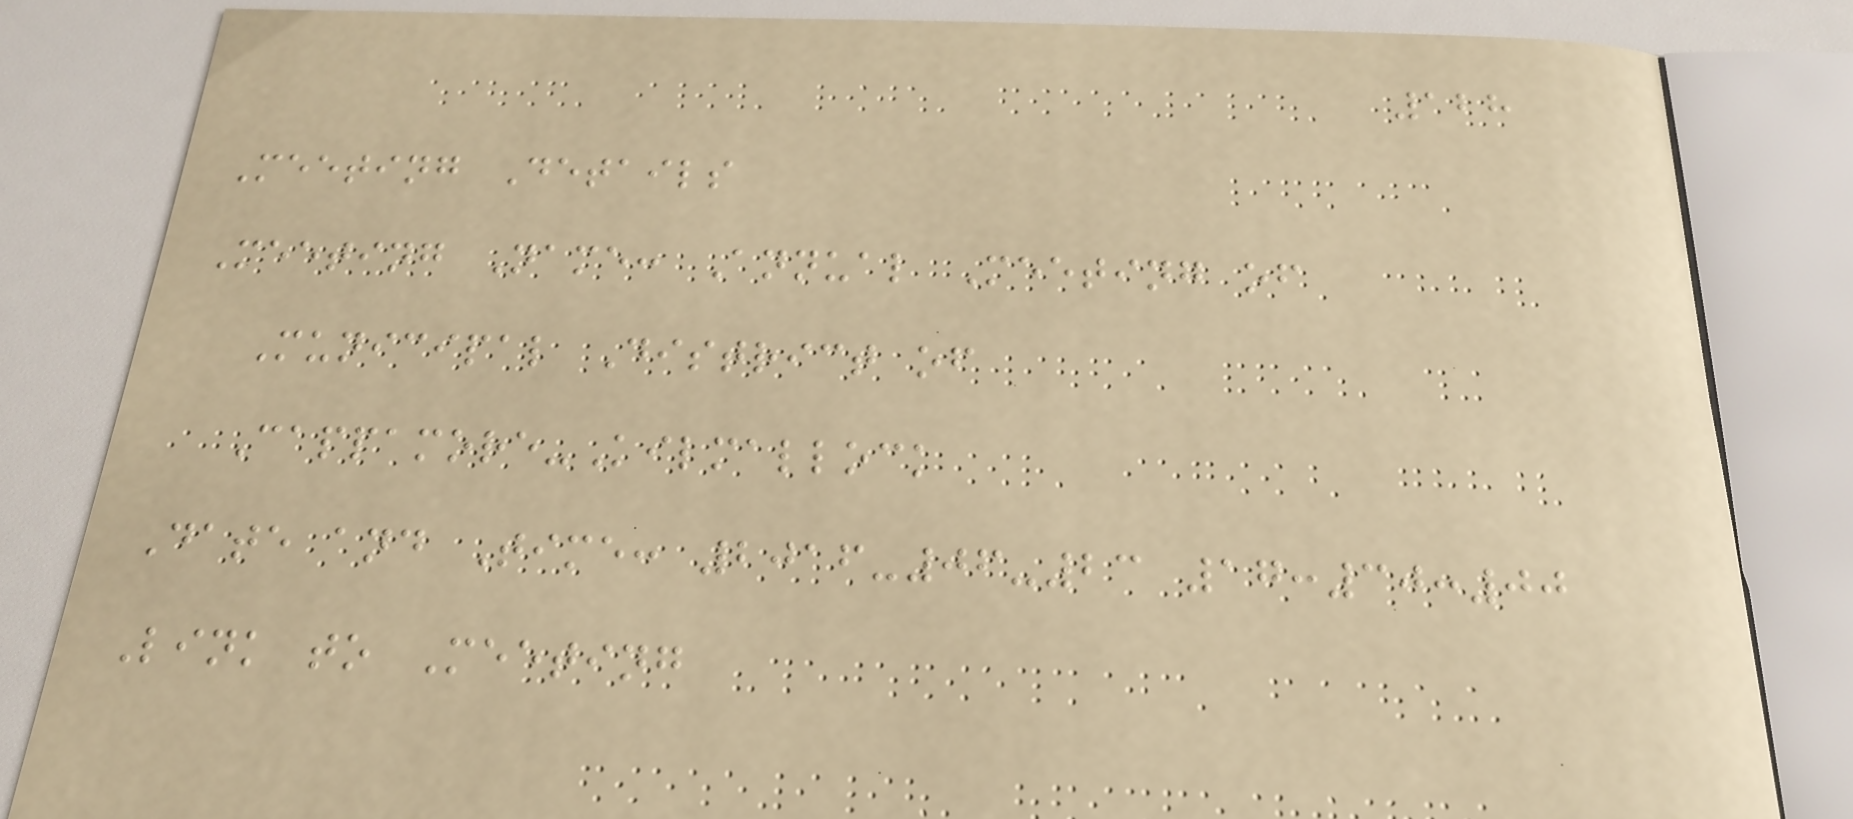128
Meeting Details
Meeting Name: Annual Meeting of
Municipal District of
Cappamore-Kilmallock
Date and Time: 2016-06-23 17:30:00
Link to Meeting
